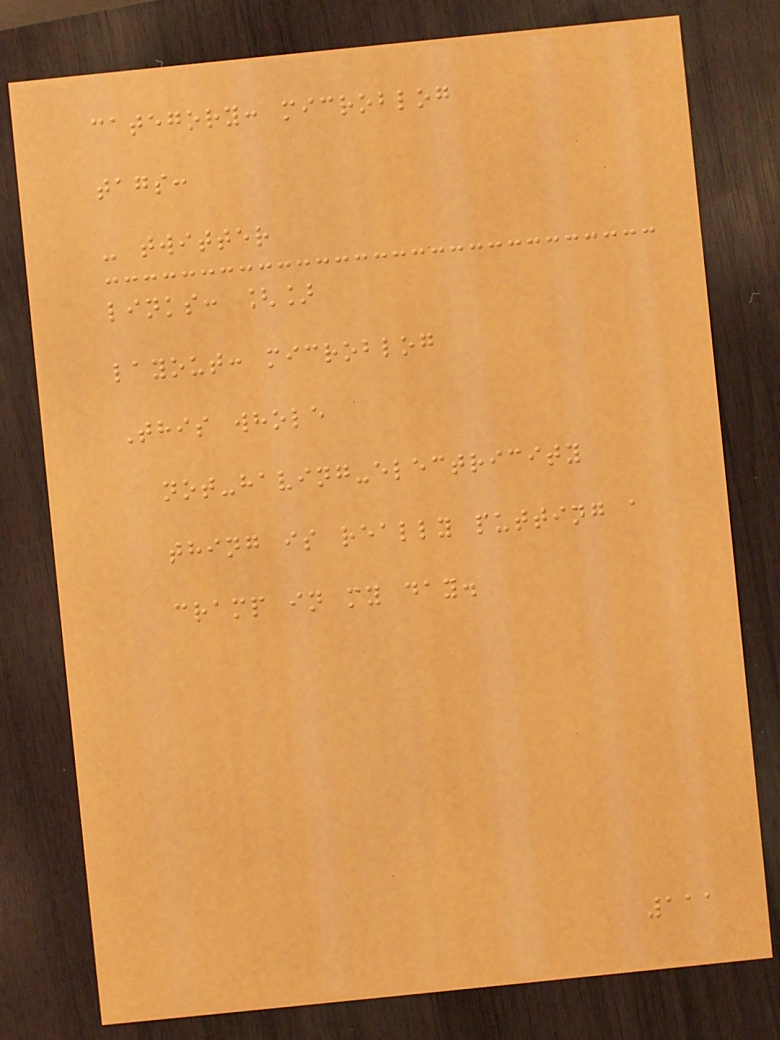category: microblog
tags:
- twitter
links: []
layout: microblog
This whole
not-having-electricity
thing is really putting a
cramp in my day.
111
